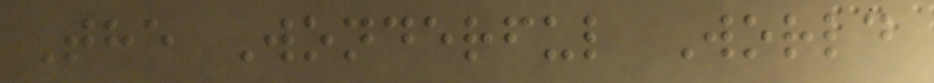The Wonderful World
